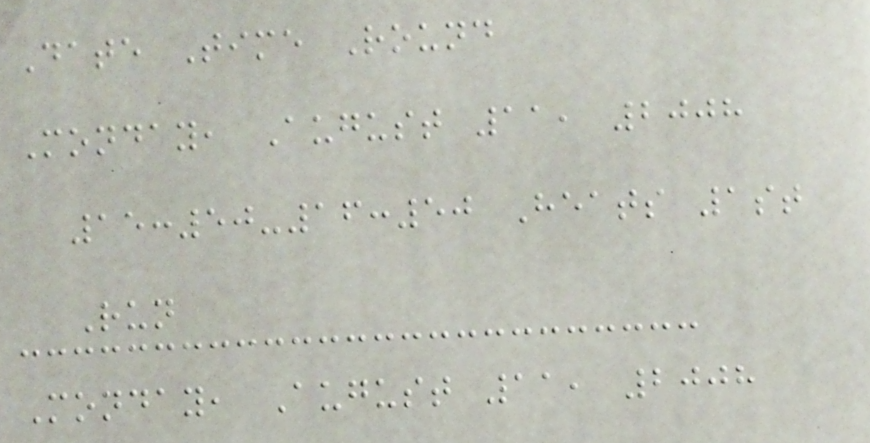Date Time Round
Monday, August 11, 2008
15:50-16:50 Heats 1st
Run
Monday, August 11, 2008
